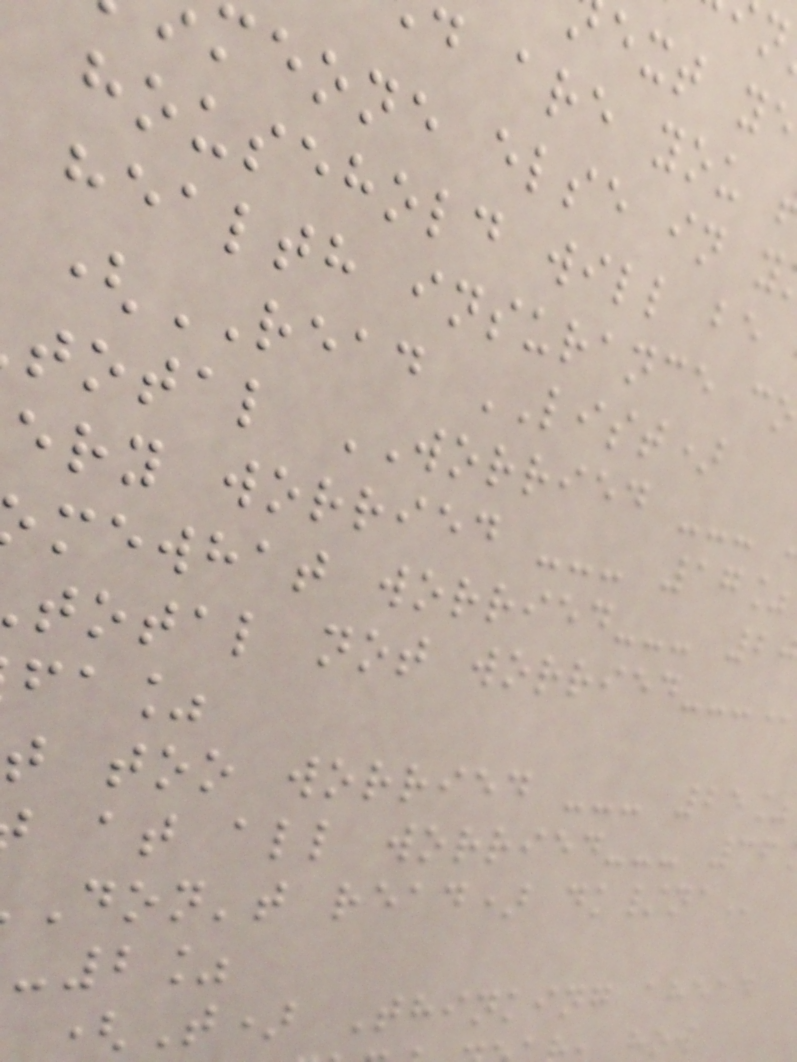d are you
meone else in y
household will be
health insurance c
(READ LIST)
total WORRIED ---
ery worried --- 17%
mewhat worried--- 2
total not
fa%
t too worried --- 25%
at all worried--- 36
don't read)
-2%
(T) Thinking ahead
